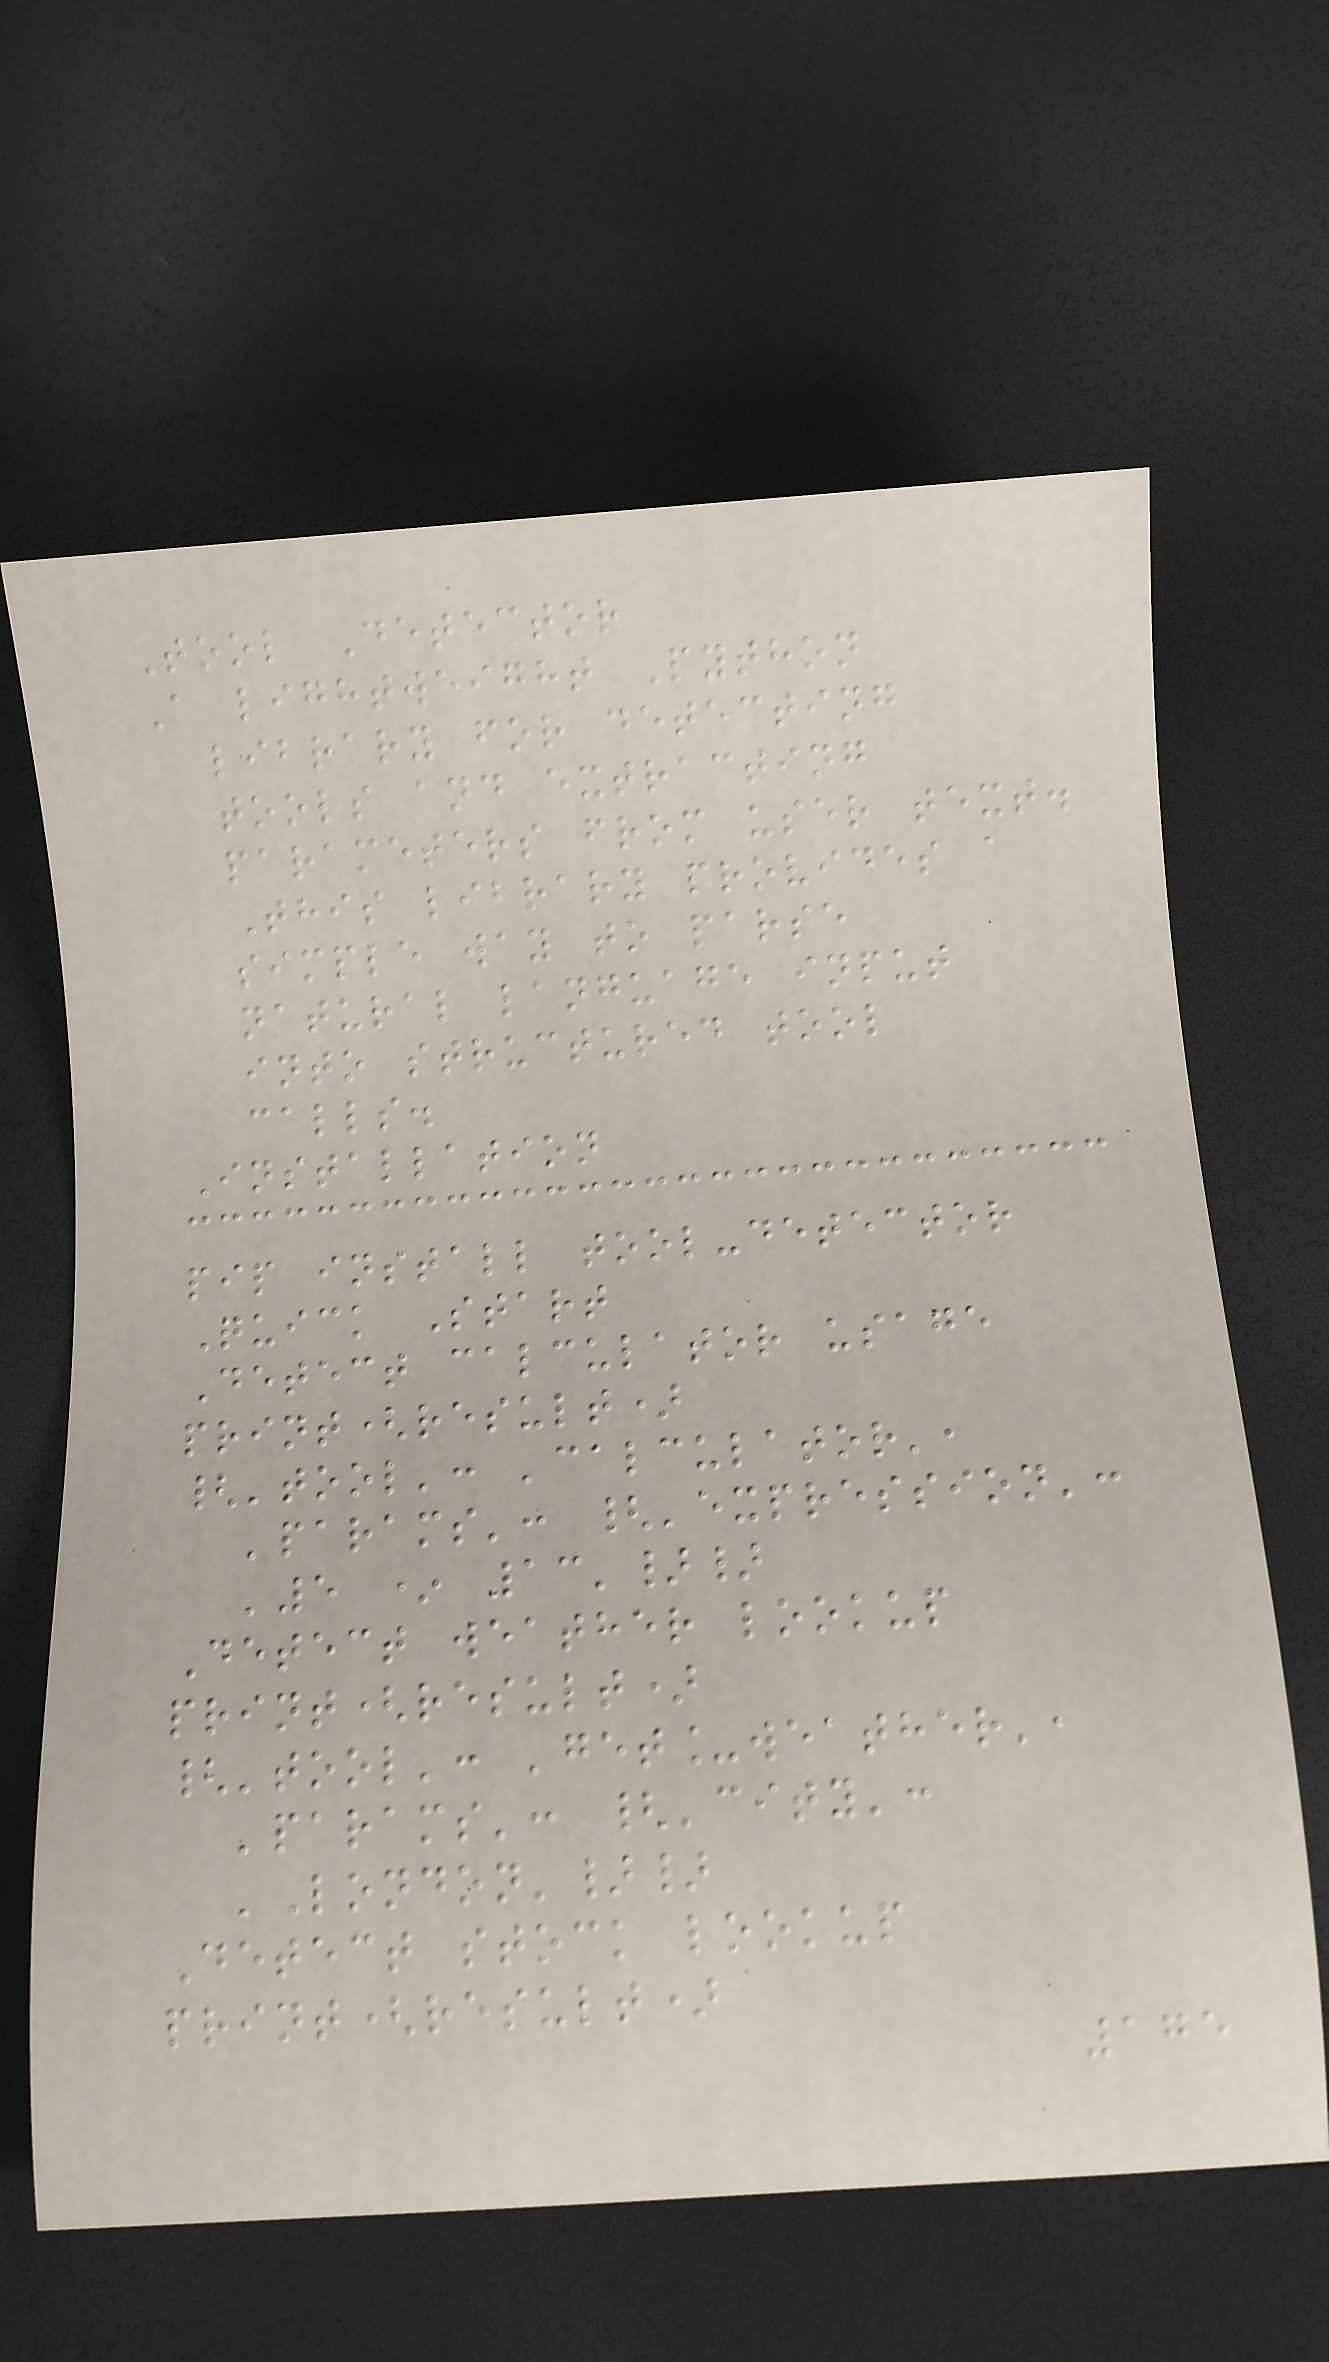Tool Detector
A lightweight Python
library for detecting
tools and extracting
parameters from user text.
This library provides a
simple way to parse
natural language input
into structured tool
calls.
Installation
pip install tool-detector
Quick Start
Detect calculator usage
print(result)
{'tool': 'calculator',
'params': {'expression':
'5 * 13'}}
Detect weather lookup
print(result)
{'tool': 'get_weather',
'params': {'city':
'London'}}
Detect stock lookup
print(result)
175
